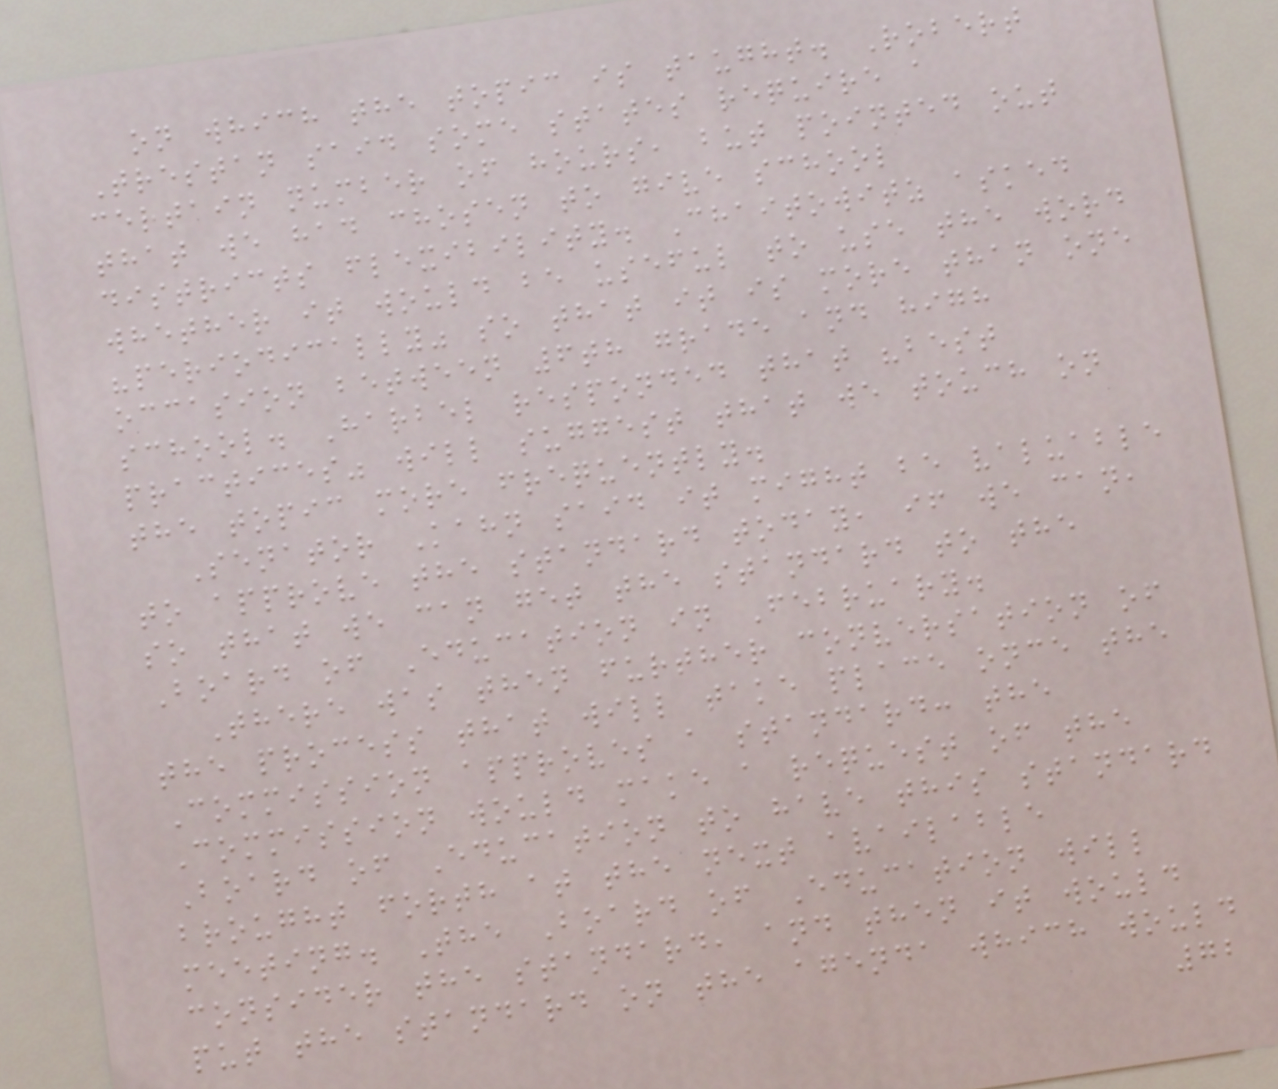on which the topic is taught. Robert
Trestan said some states require a
certain number of hours, but pointed out
that we had chosen to give school
districts flexibility. Chaitowitz asked
whether it would be useful to use the word
"periodically" so that it is more than one
occasion between 6th grade and high
school. Harbel responded that "best
practices" will suggest that we touch on
the topic more frequently.
Senator Kahn said it might be valuable
to approve the standard today, if we can,
so that we can get the standard to the
Board of Education in February.
There was then further conversation of
the process that will take place once the
Commission approves a standard: the
Commission would make a request of the
Board of Education to have this standard
brought forth at the next available
meeting. The Board of Education will
consider the standard, and then it would
put the standard on the agenda which would
72
